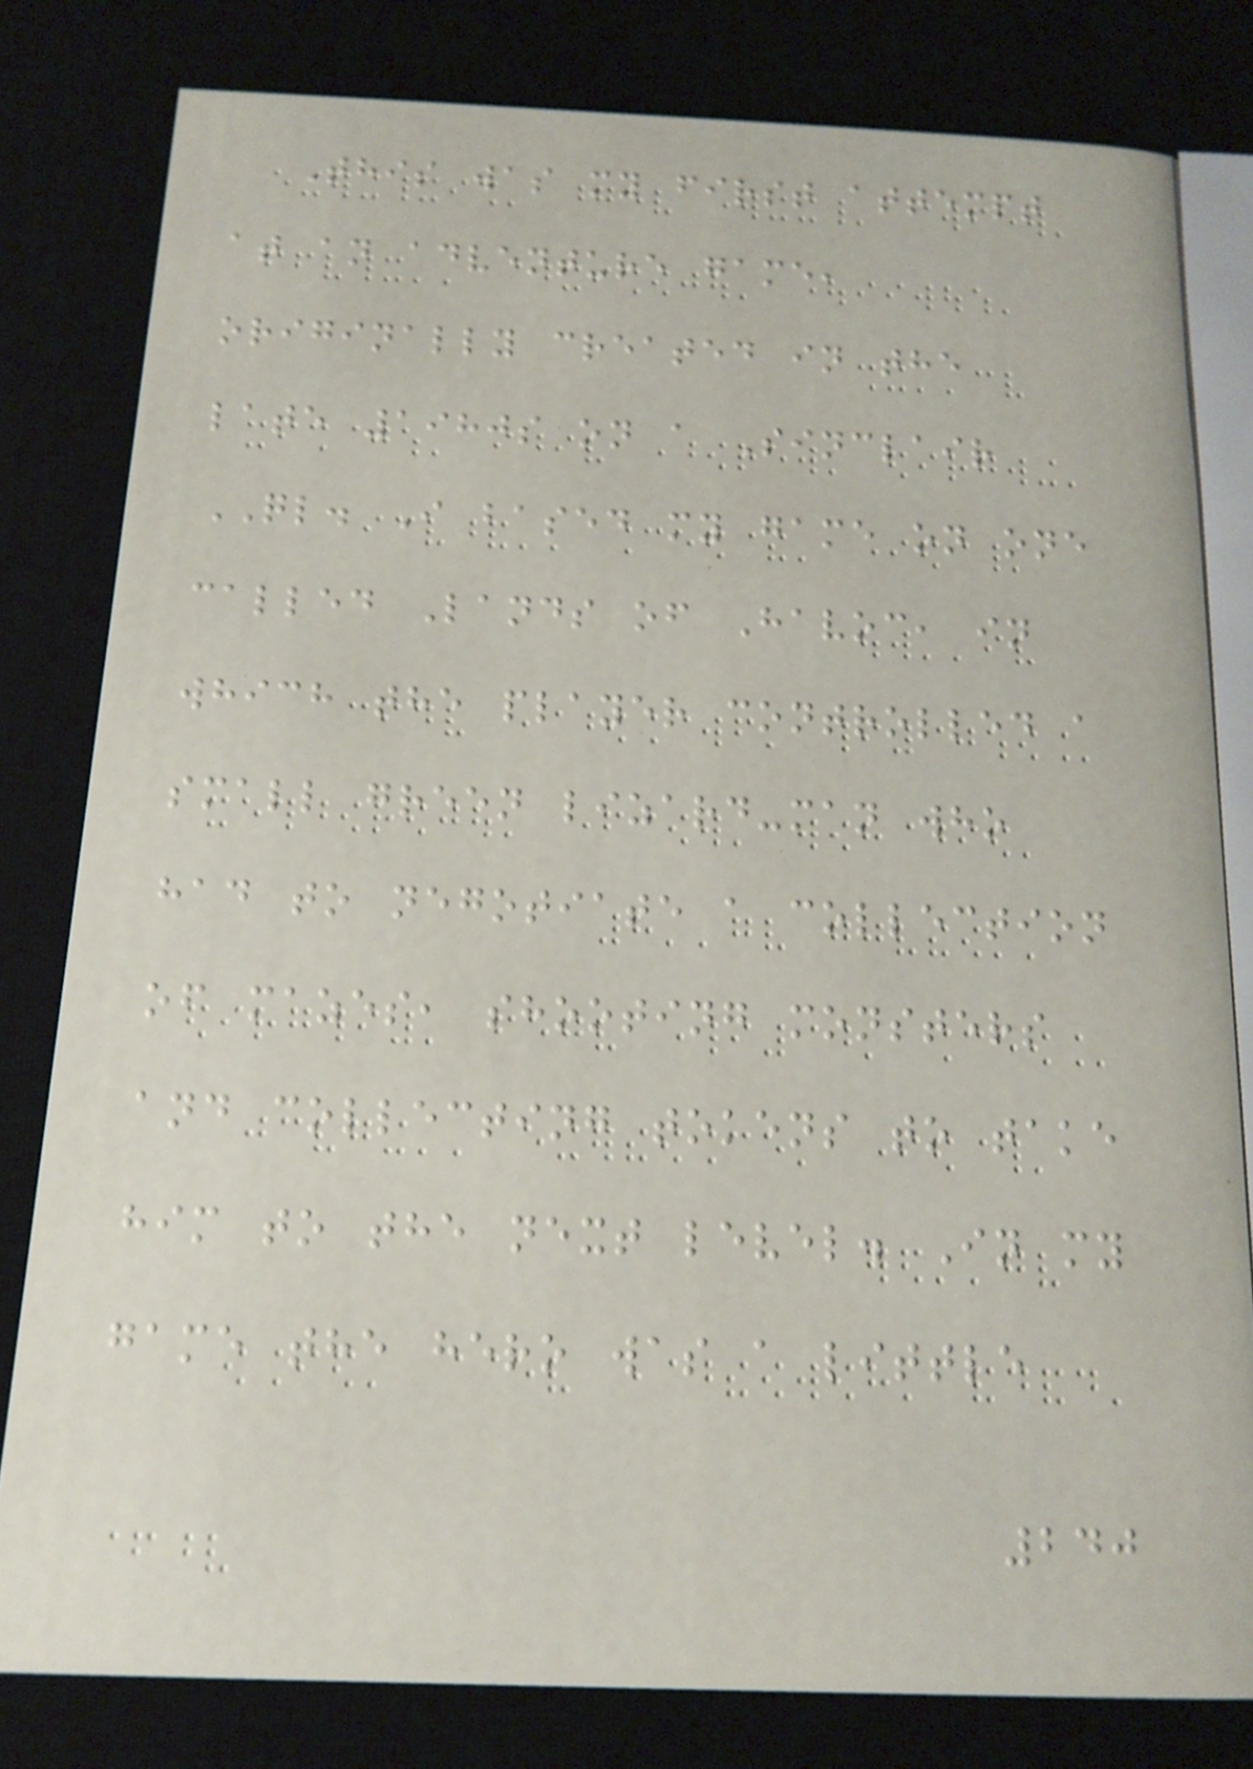This was my first attempt
at an adventure game,
originally created in the
late 1980s on a Sinclair
QL. I based my game on one
called Lands of Havoc, in
which the player controlled a
small green lizard-man who
had to negotiate a collection
of mazes, shooting monsters
and collecting tokens to take
him to the next level. In my
game the hero was a little
240
